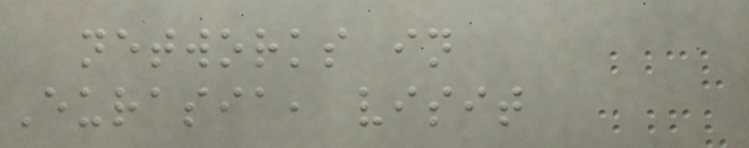networks in
Eurasia, visit
